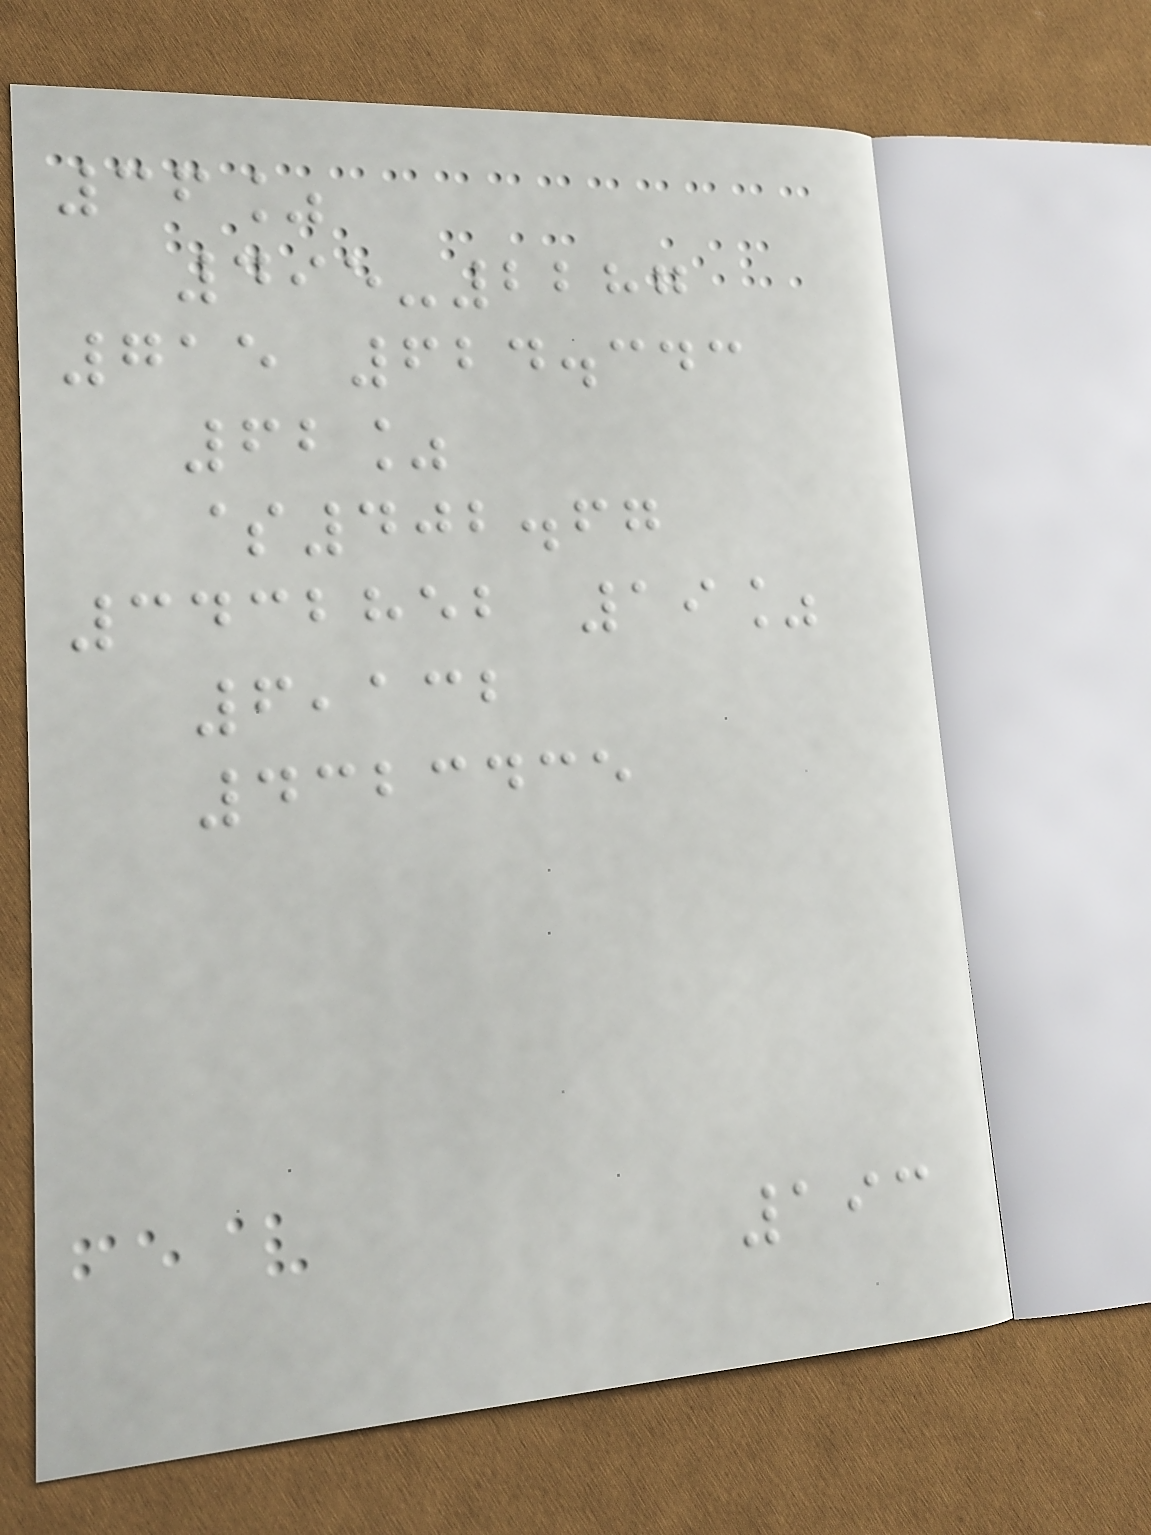36%
495-2287
715 624.343
62%
$402.67
3432852 19%
6,132
4323435
193
